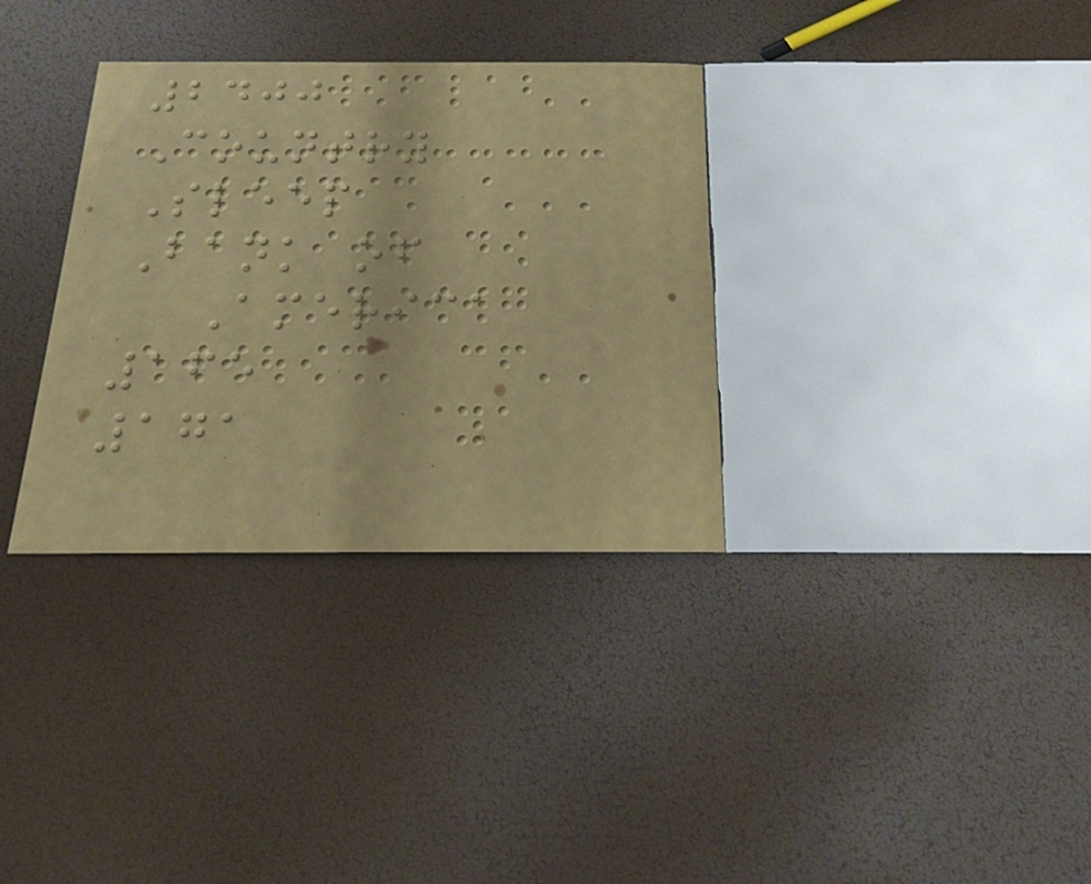2400
Country
Sleep
Bank of
America
165
171
